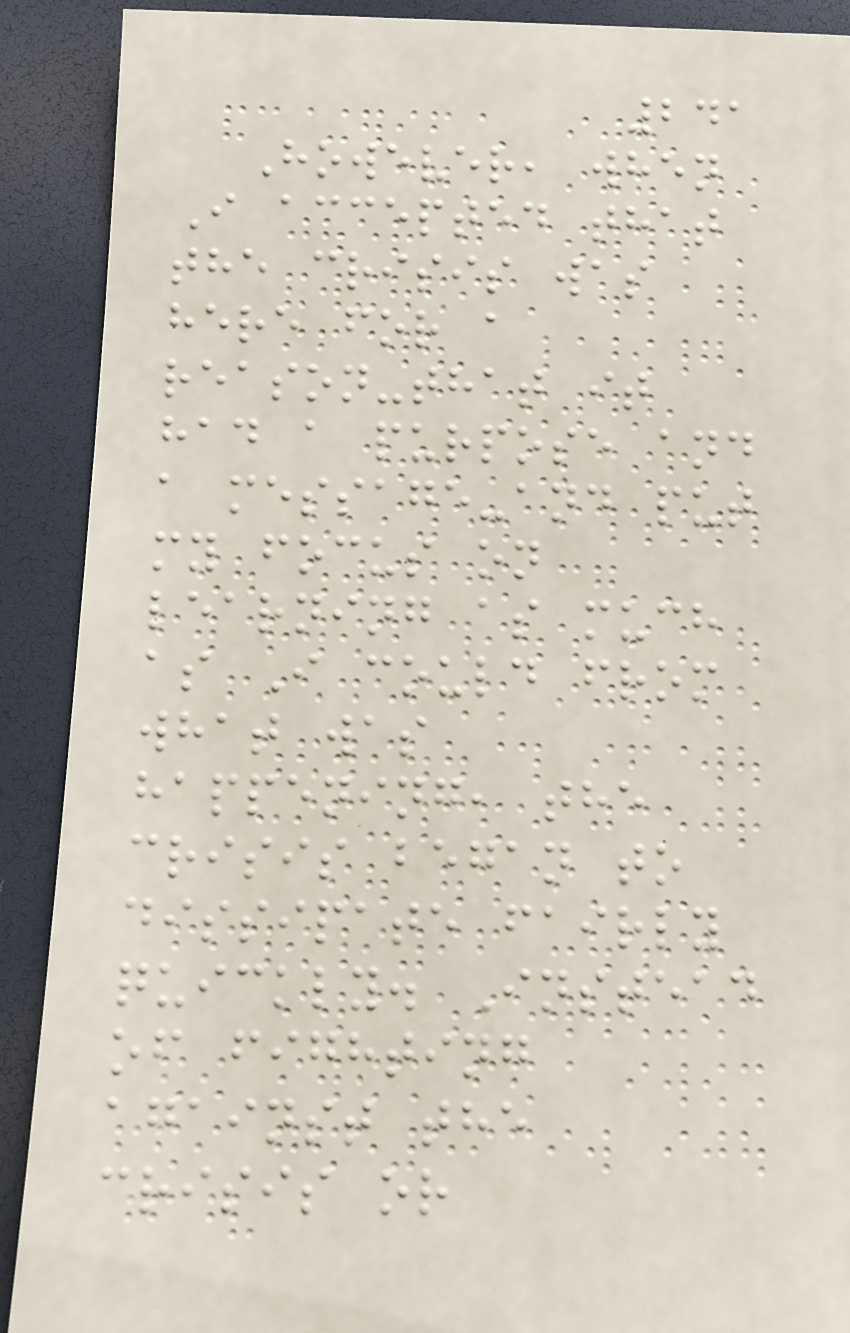241
However, when
I accepted that
the crisis was
here for a
reason-that it
had a purpose and
a message-and put
my focus on
learning as much
as I could from
what was
happening, the
crisis began to
dissipate fairly
quickly. Instead
of fighting
against the
crisis or
